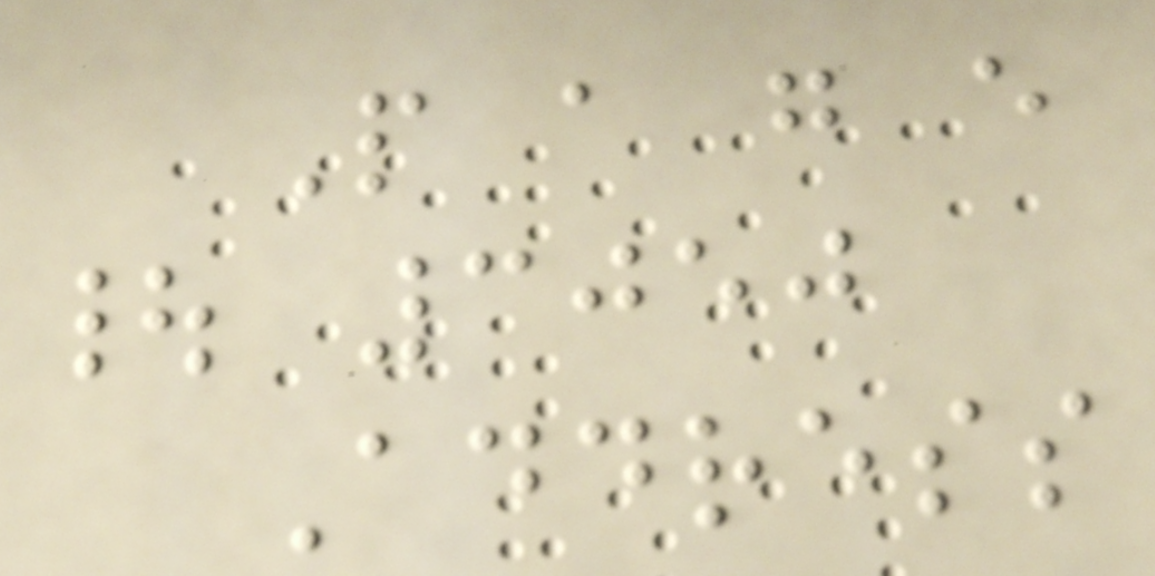P a g e
| 3050
Address
